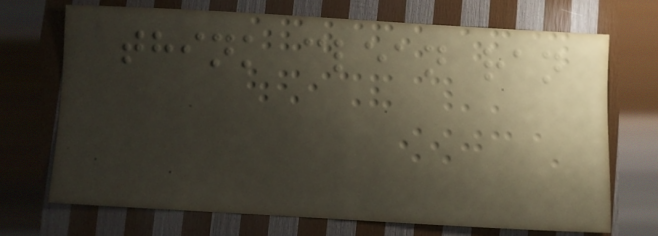think clean ran
